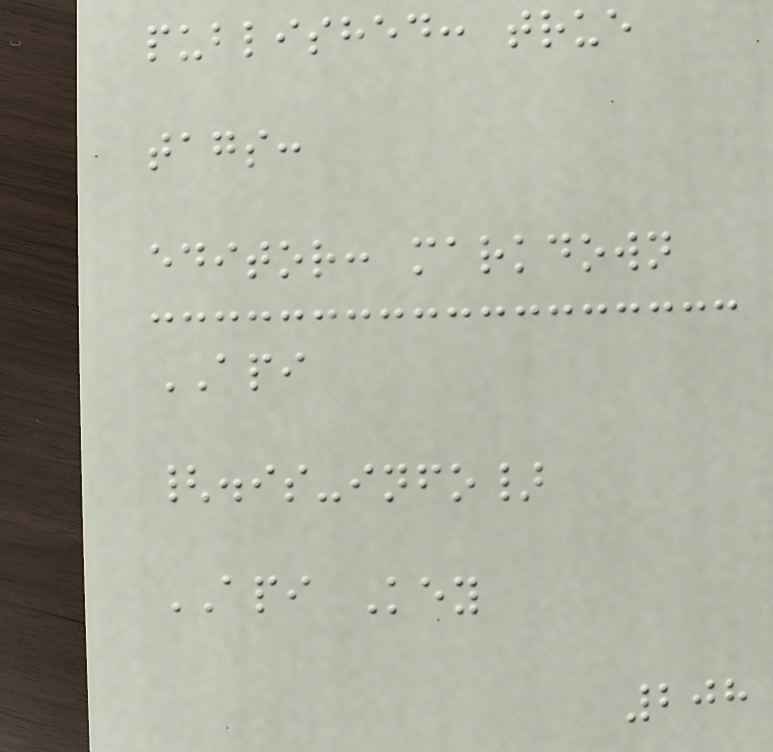published: true
tags:
editor: markdown
API
{.is-info}
API Key
208
